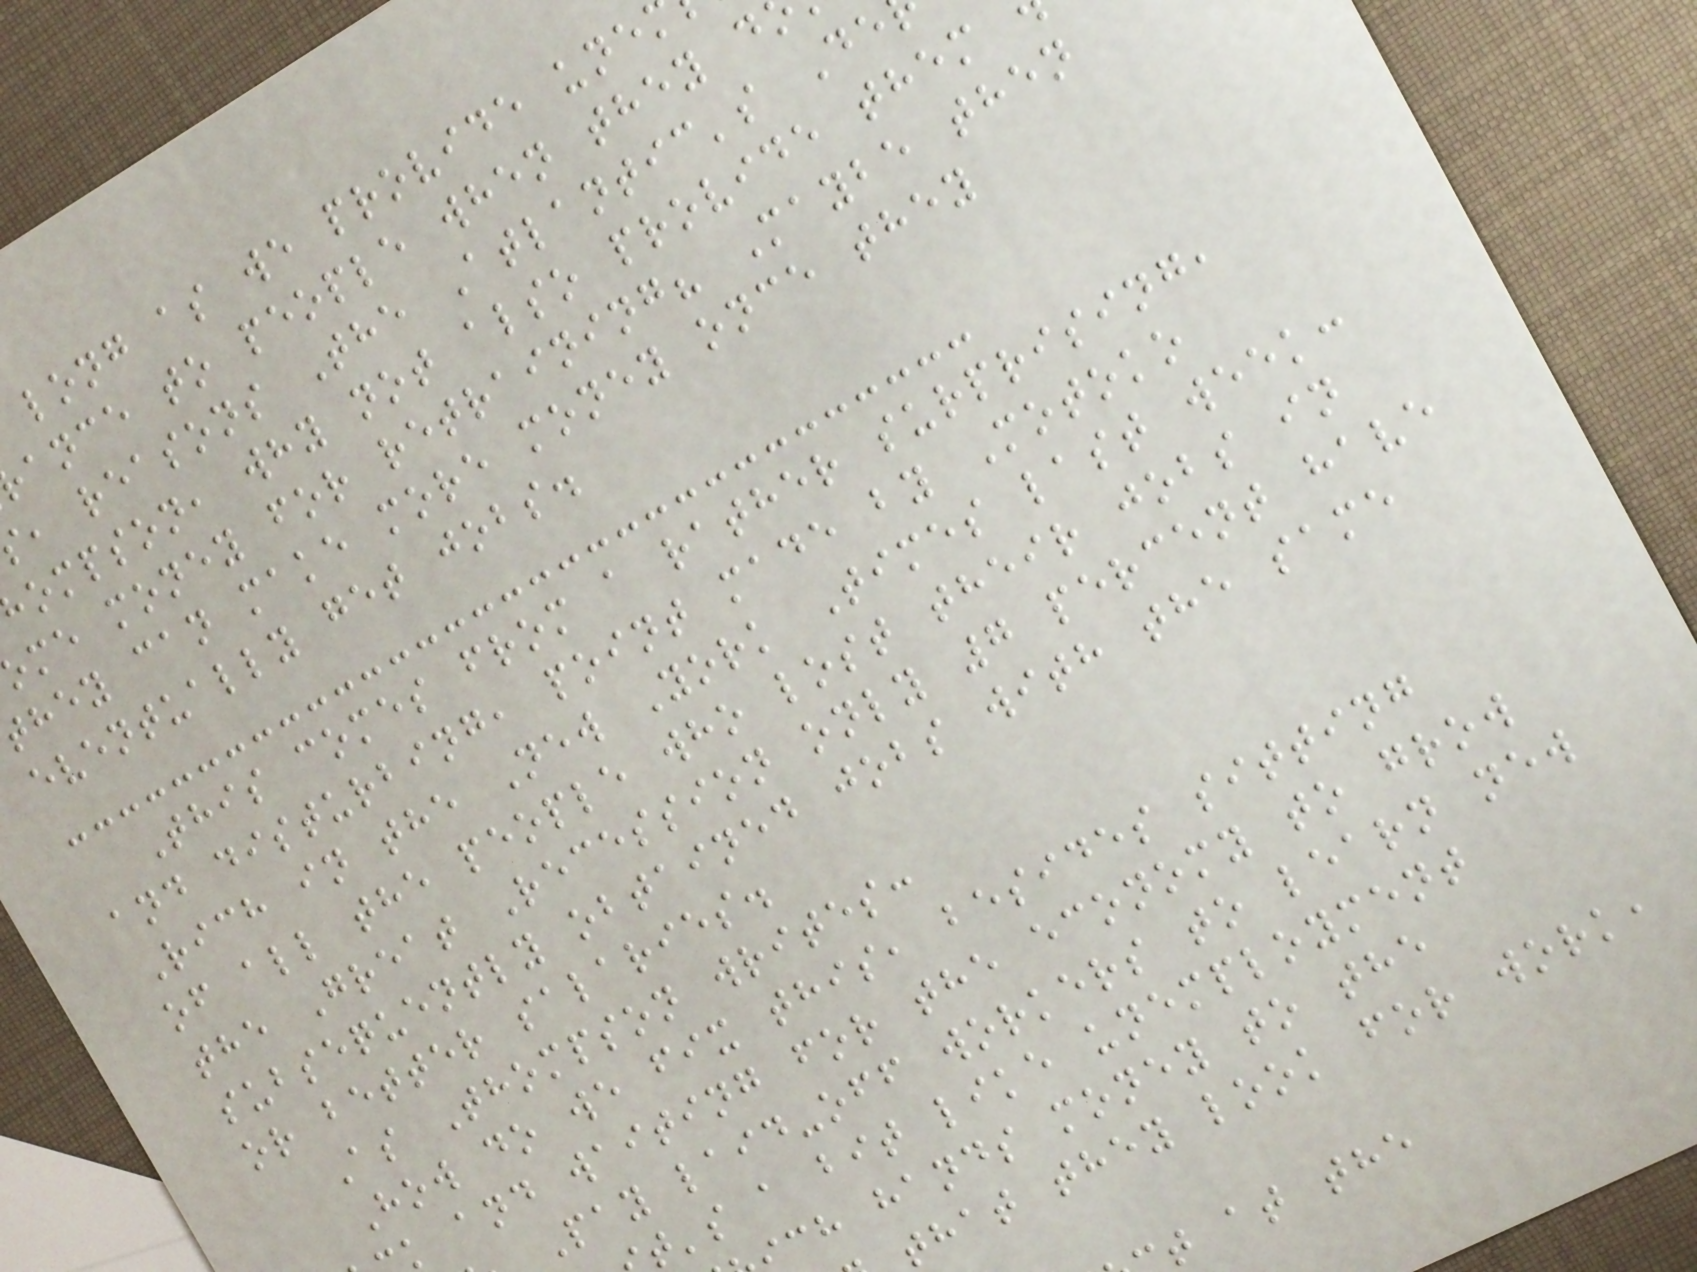long as we provide une
ance to people when they d
, reasons The Atlantic's De
ompson, why not also provide them
me money for retraining? Maybe then
they can make more money once they
eventually get jobs.
This comes from a rather surprising,
and disturbing, point made by Motoko
Rich in the New York Times last week:
of all the people who lost their jobs in
the Great Recession only 7 percent have
subsequently obtained jobs with the same
or better salaries.
As Thompson writes:
How do we fix this, besides sitting
k and waiting for the economy to grow
Pay laid-off workers to learn new
t's a bit like unemployment
ch hands money to the
that they look for work,
t at the
